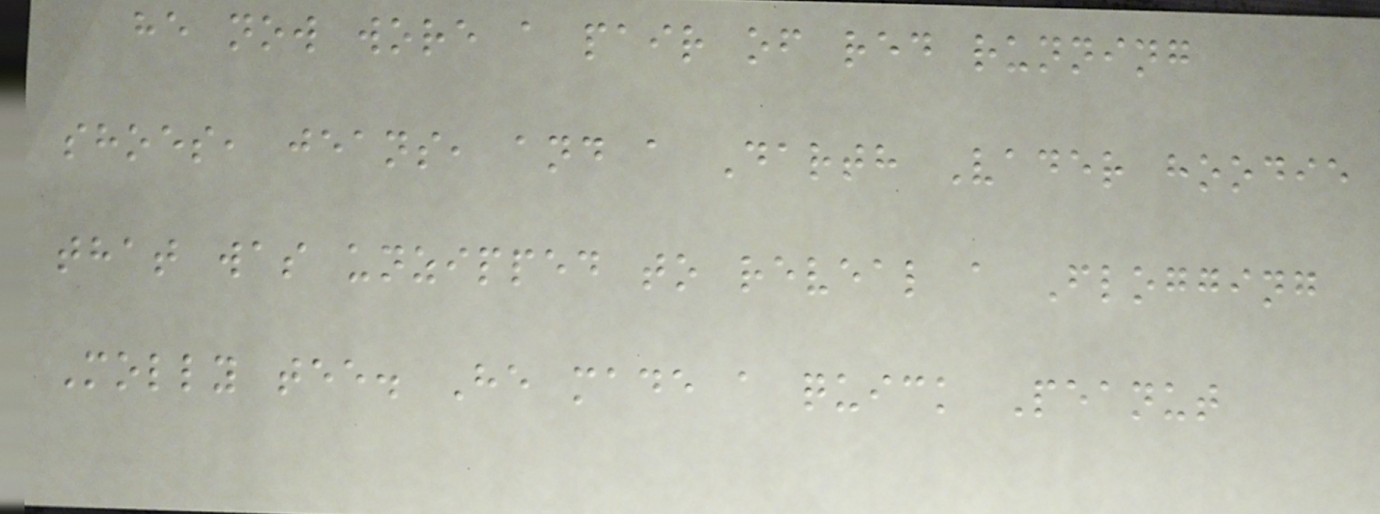he now wore a pair of red running
shoes, jeans, and a Darth Vader hoodie
that was unzipped to reveal a Flogging
Molly tee. He made a quick Peanut
